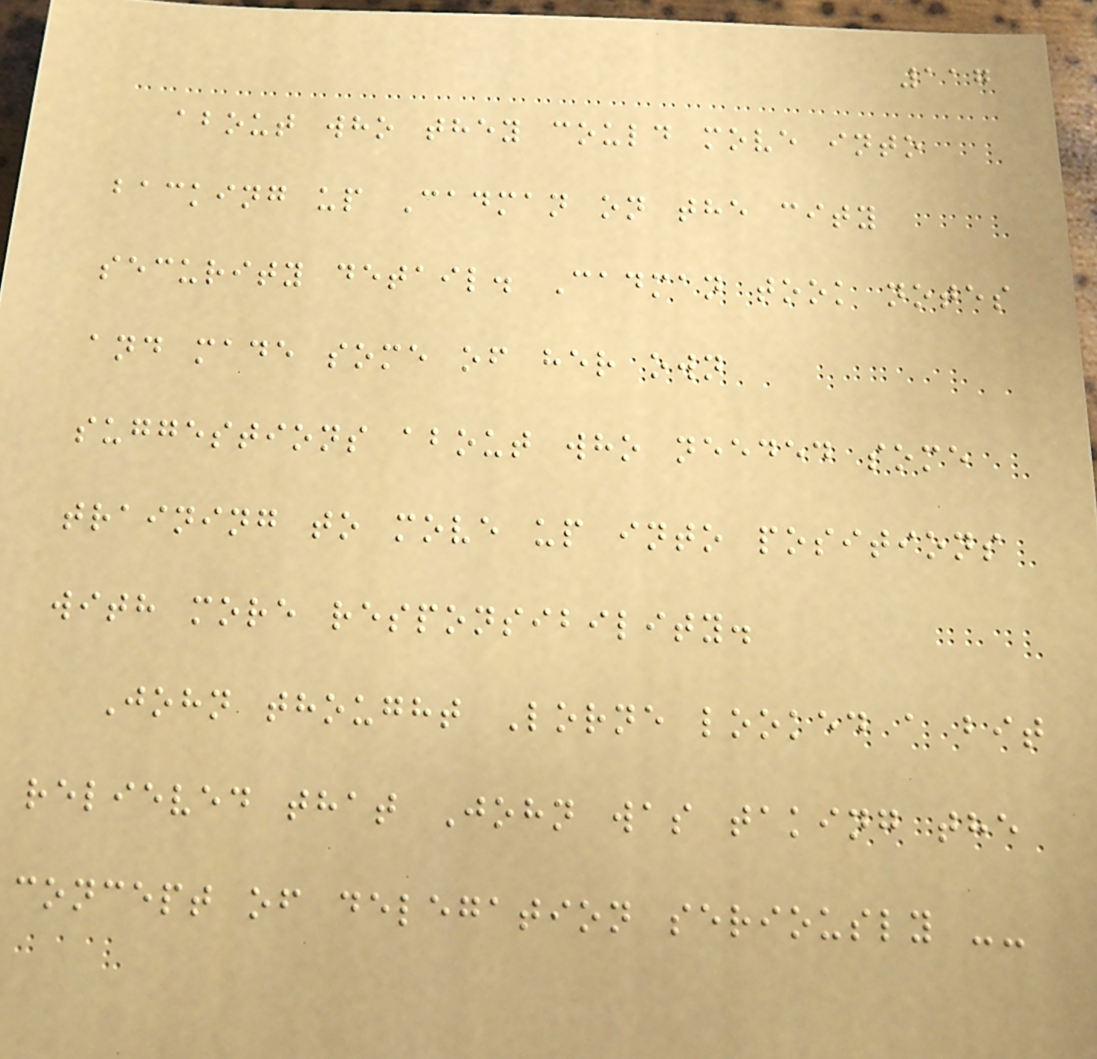117
about who they could move into
backing up Cadman on the city
security detail. Cadman took notes
and made some of her own
suggestions about who needed some
training to move up into positions
with more responsibility.
John thought Lorne looked a bit
relieved that John was taking the
concept of delegation seriously --
